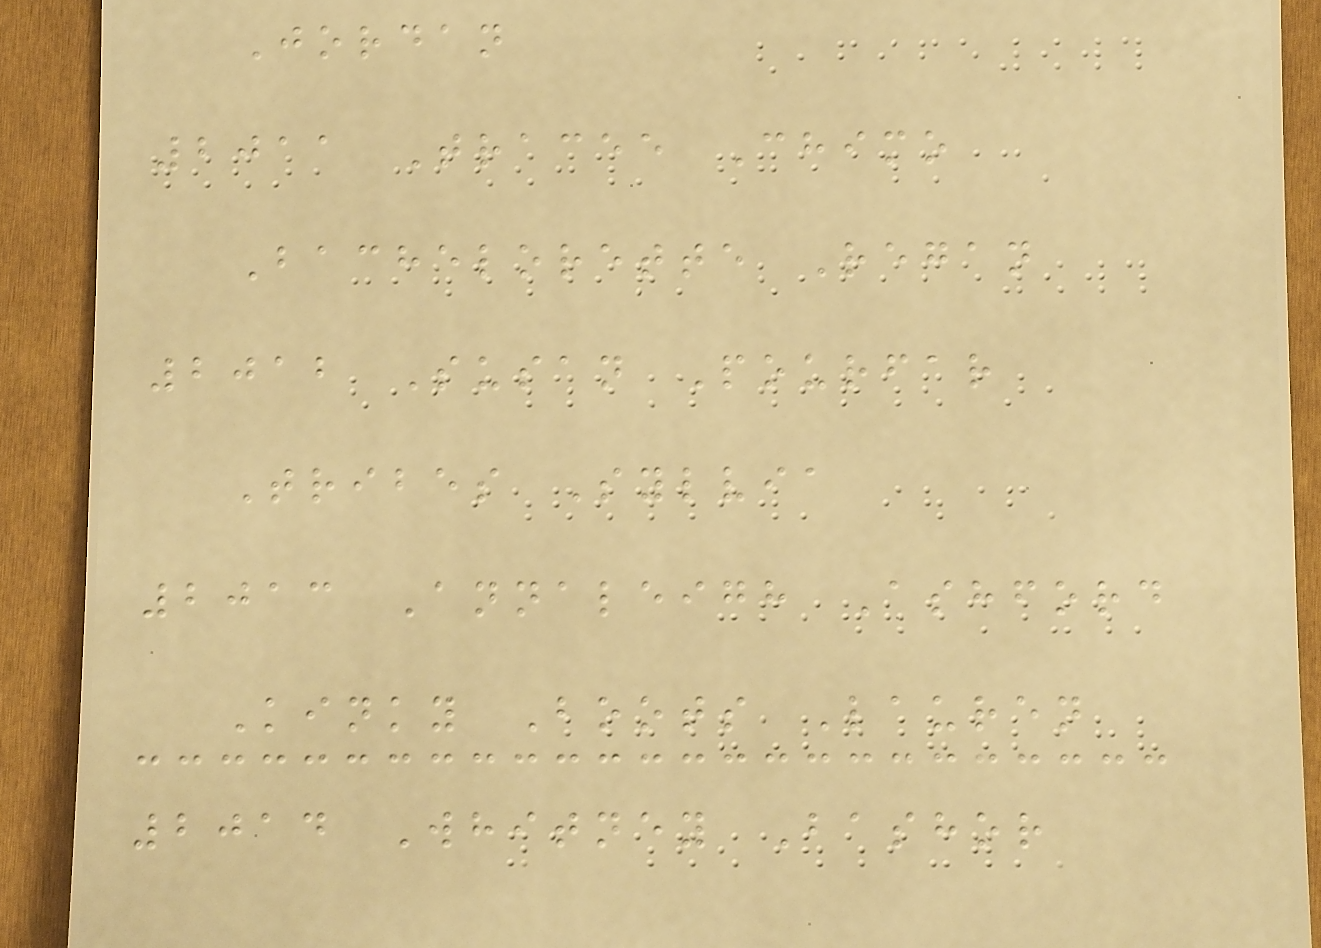Jordan
2011 Tracee Chimo
Bachelorette Regan
2012 Susan Pourfar
Tribes Sylvia
2013 Annaleigh Ashford
Kinky Boots Lauren
2014 Whitney Bashor
